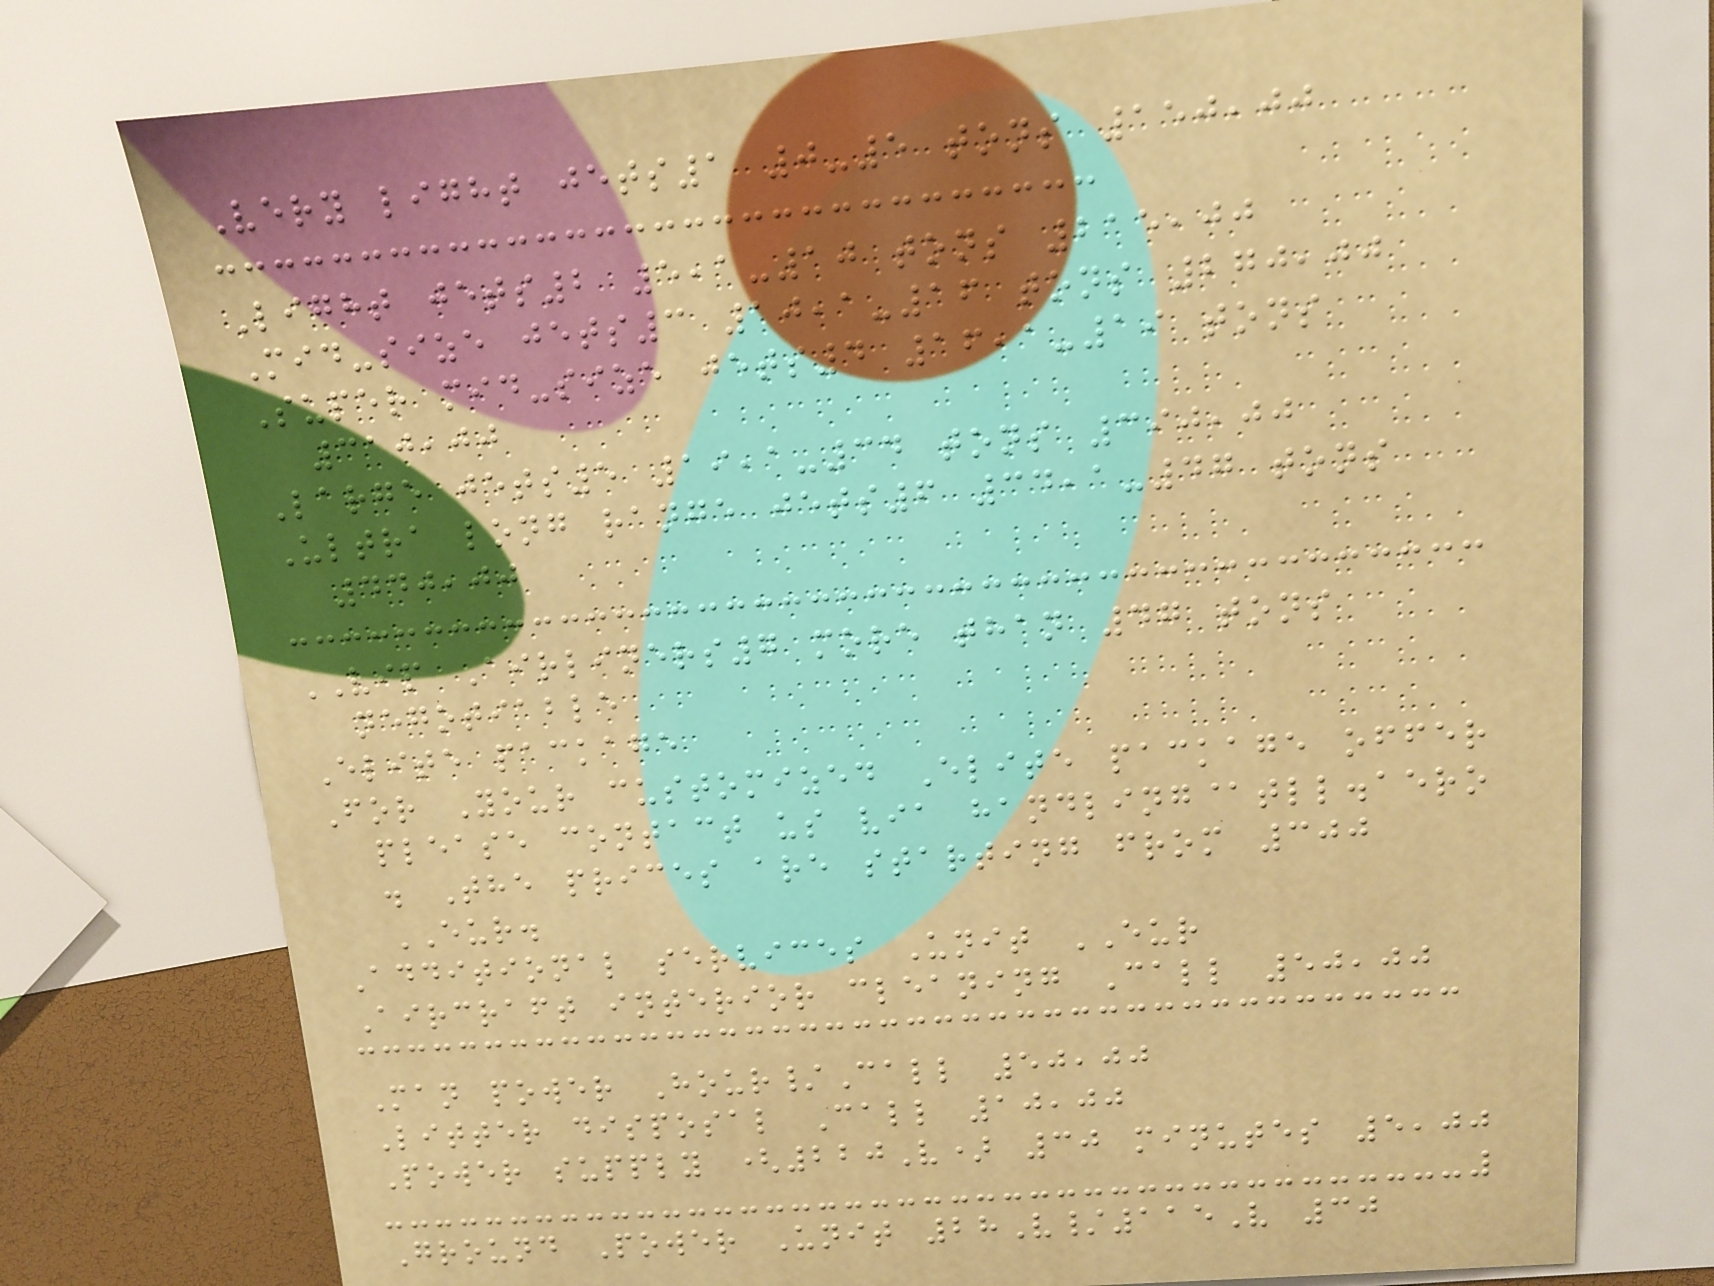Very light jets1 0-5 tons 150,00
Light jets2 5,1-10 tons 215,00
Mid-size jets3 10,1-16 tons 270,00
Super mid-size jets4 16,1-19 tons
310,00
Large jets5 19,1-34 tons 390,00
Ultra long range jets6 34,1-47 tons
440,00
VIP Airliners7 more than 47 tons
negotiable
Elite package
For Your customized Elite package offer
please contact us via handling@tll.aero
. The prices are starting from 300
EUR.
Additional services Unit EUR
Aircraft interior cleaning Call 50,00
Man power Hour/Call 50,00
Litter disposal Call 10,00
Power supply (220V) 30 minutes 5,00
Ground Power Unit 28V/115V 30
